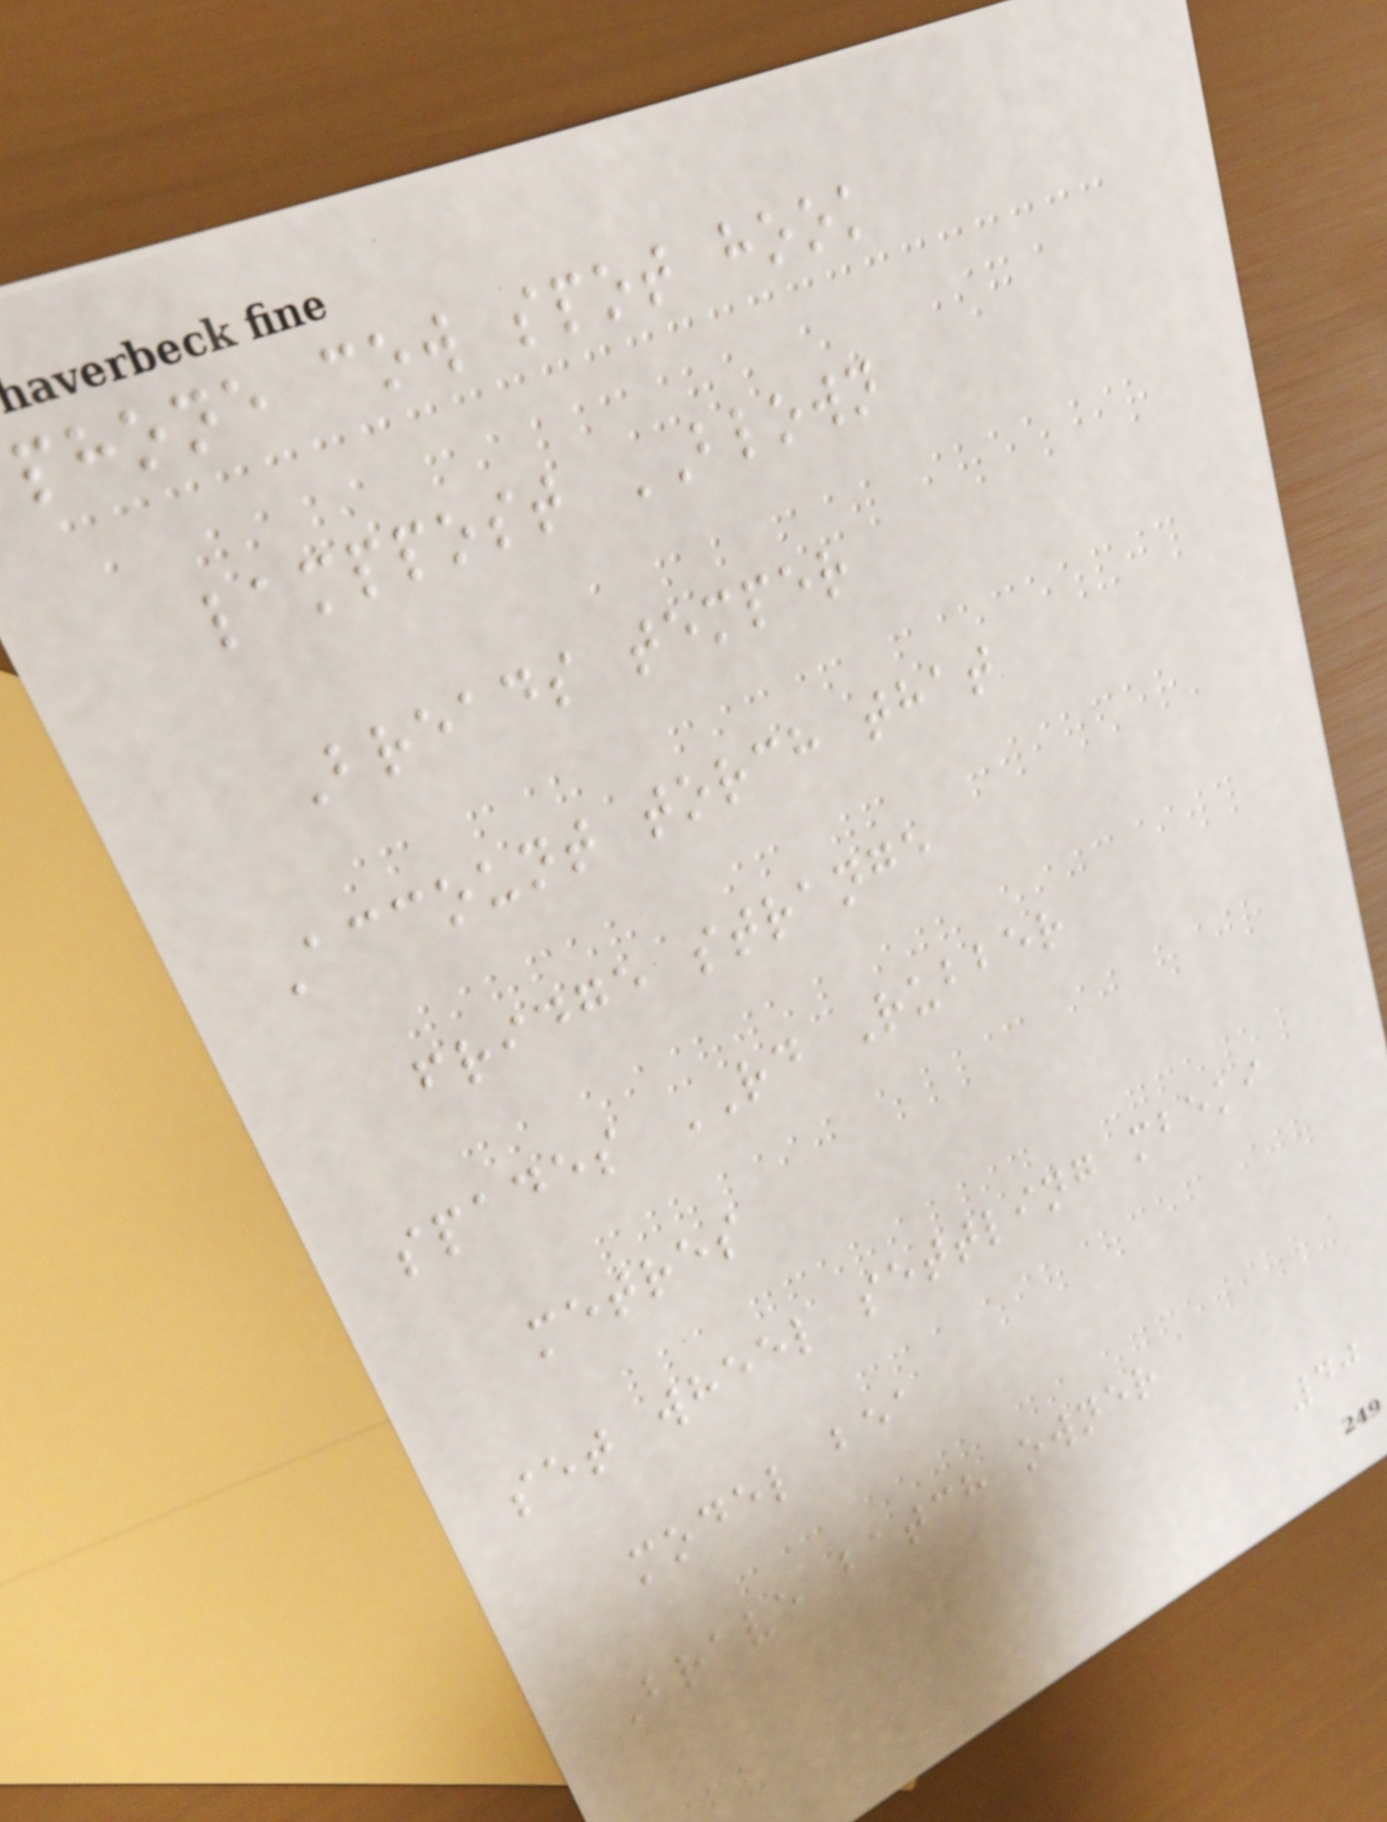phone cow spot hook
lamppost BLOWN
Breads temper
Account torch that
fridge strange
spades RD Rubber
metres
set wheel settling mbeki
model bea
Brave batch owner
40
